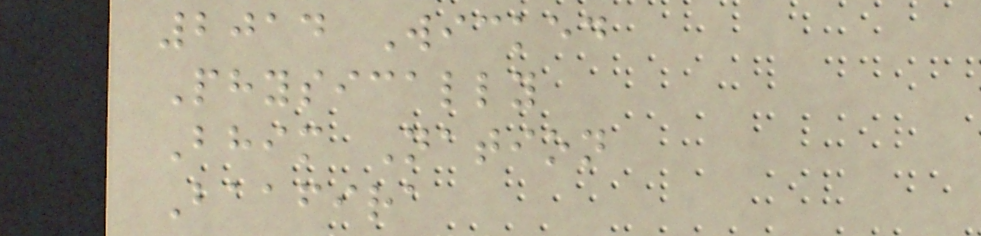2014 Wicked
Physically
Bhim Nation
Baafira
